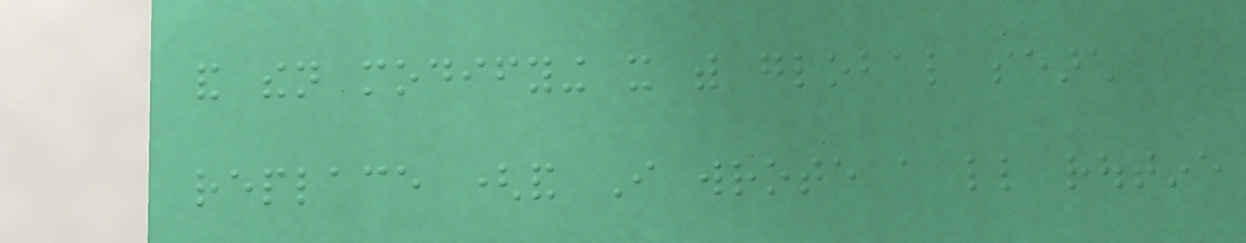and then modifying it with global search
replace (and I wrote a little routine
